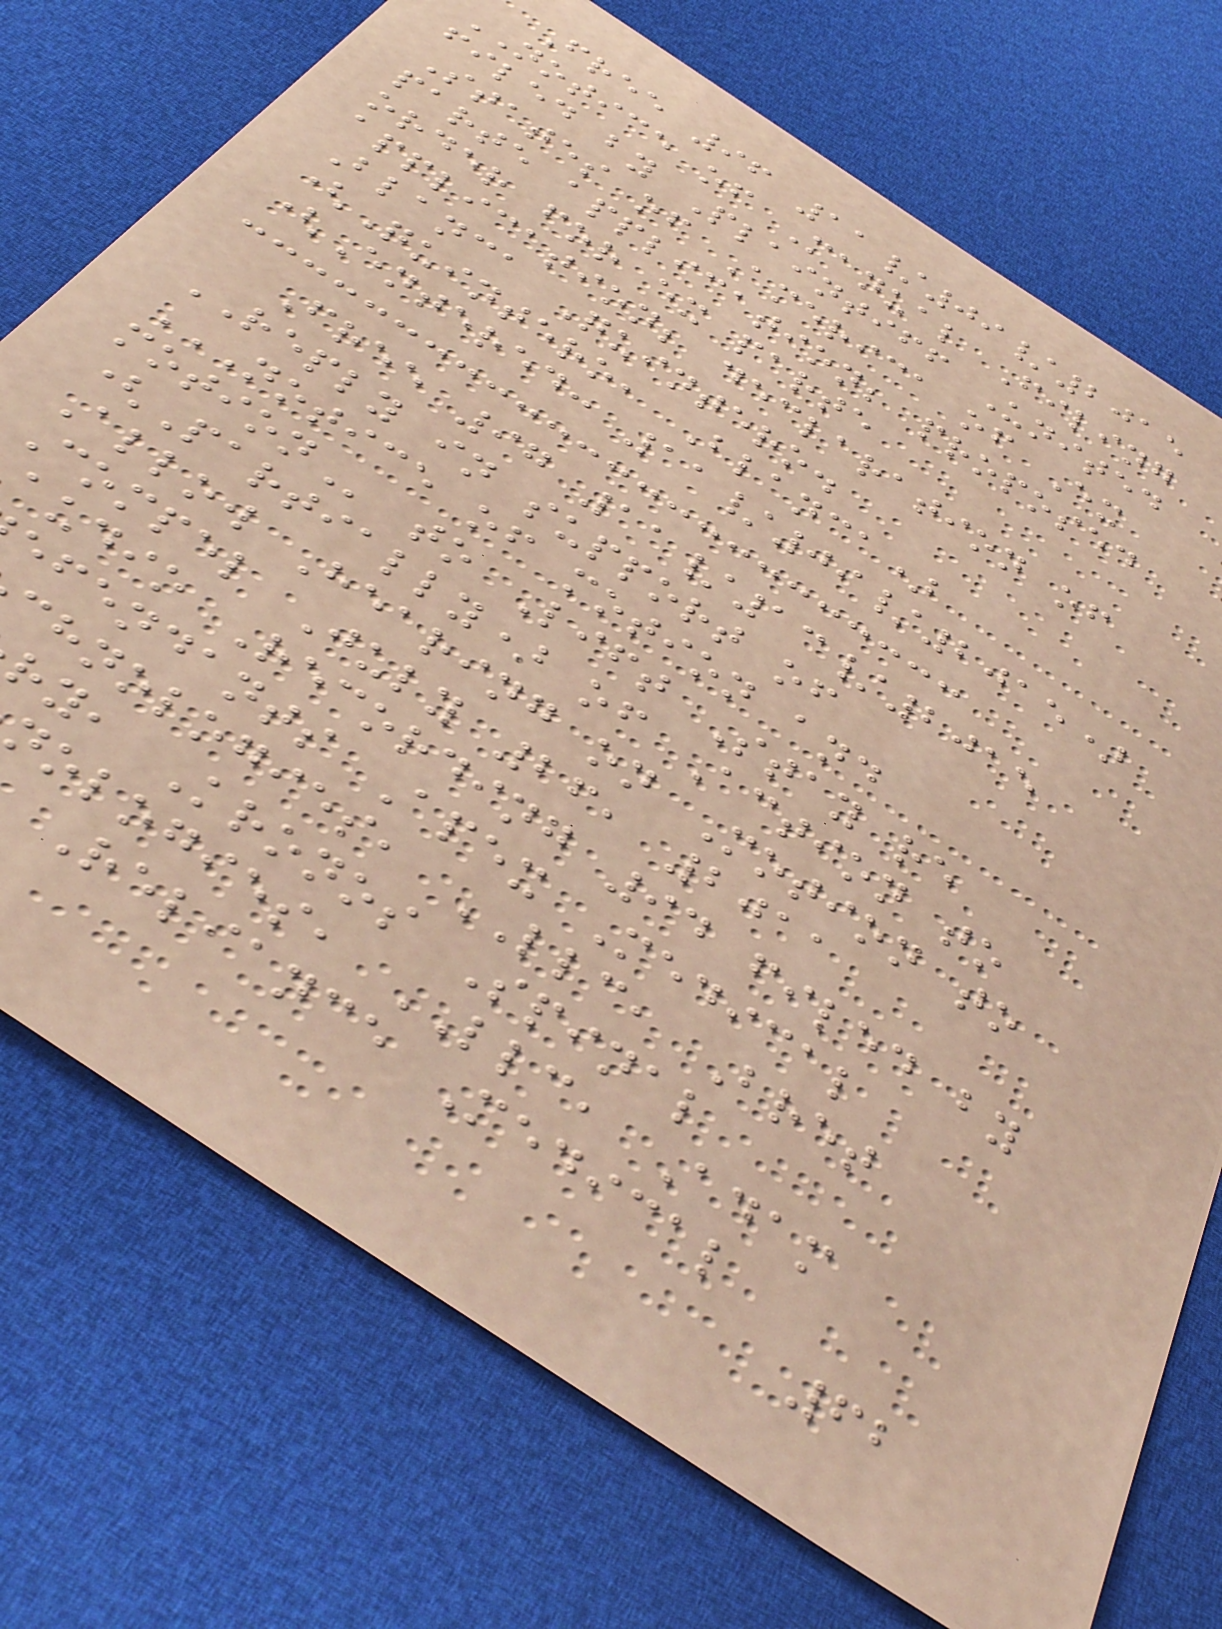Free 96 11/09/2015
NOTICE of Manual Filing
filed by Plaintiff United
States of America of Ex
parte application; proposed
order for ex parte
application; declaration of
Blanca Quintero.
(Quintero, Blanca)
(Entered: 11/09/2015)
Free 97 11/13/2015
REPLY in support of
NOTICE OF MOTION AND
to Lift Stay re
(Partially) of Action to
Allow Hearing on Motion to
Compel July 26, 2011
audio Recording 94 filed by
efendants Apex Medical
chnologies, LLC, Bret
ry, Kronos Spinal
nologies, LLC, Adam
Reliance Medical
62
